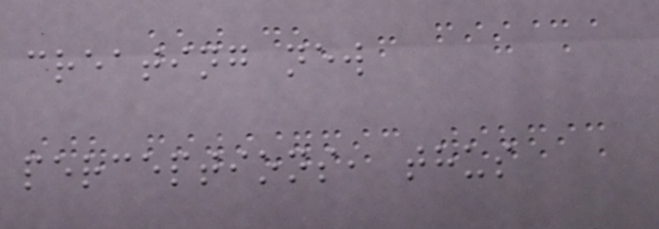creating new
perceptions, thus
